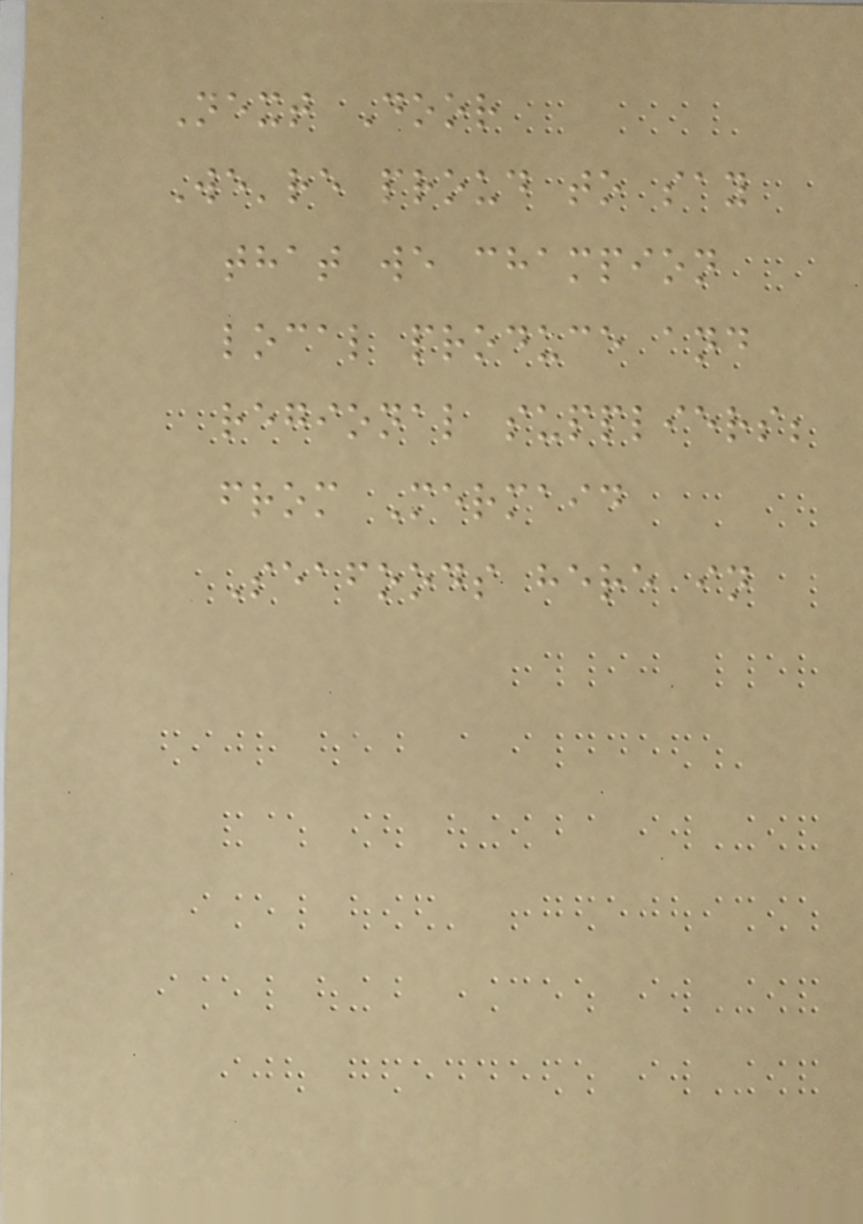Next Door
We're proud to say
that we champion
local produce and
regional suppliers;
from Mermaid
Seafoods here in
